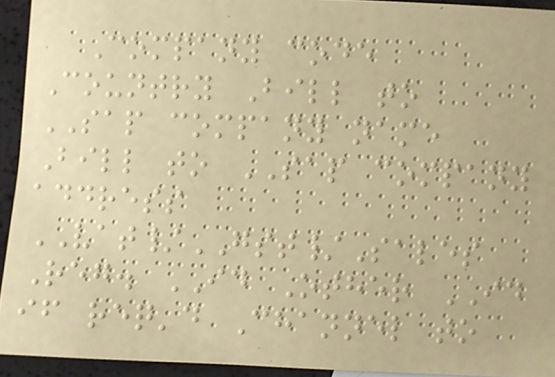Company code
Country Bill to
SAP company name
Bill to SAP company
address
VAT/GST/Sales
Reg. ID Other ID
if req'd Channel to
